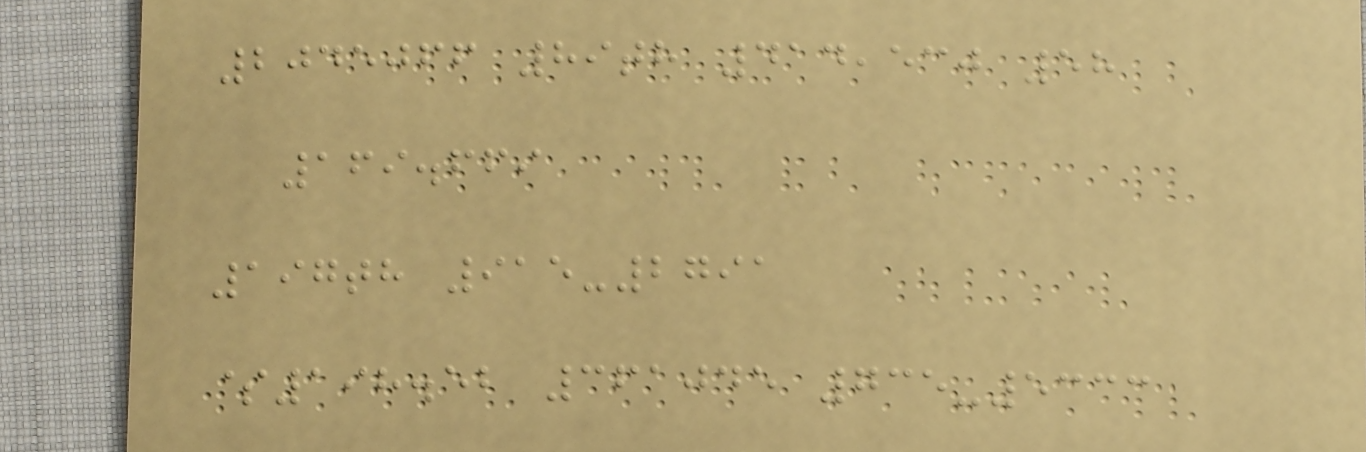2045066 89th 414,530 58
169.669
197th 915-2791
$198.52 361045 735-5333
